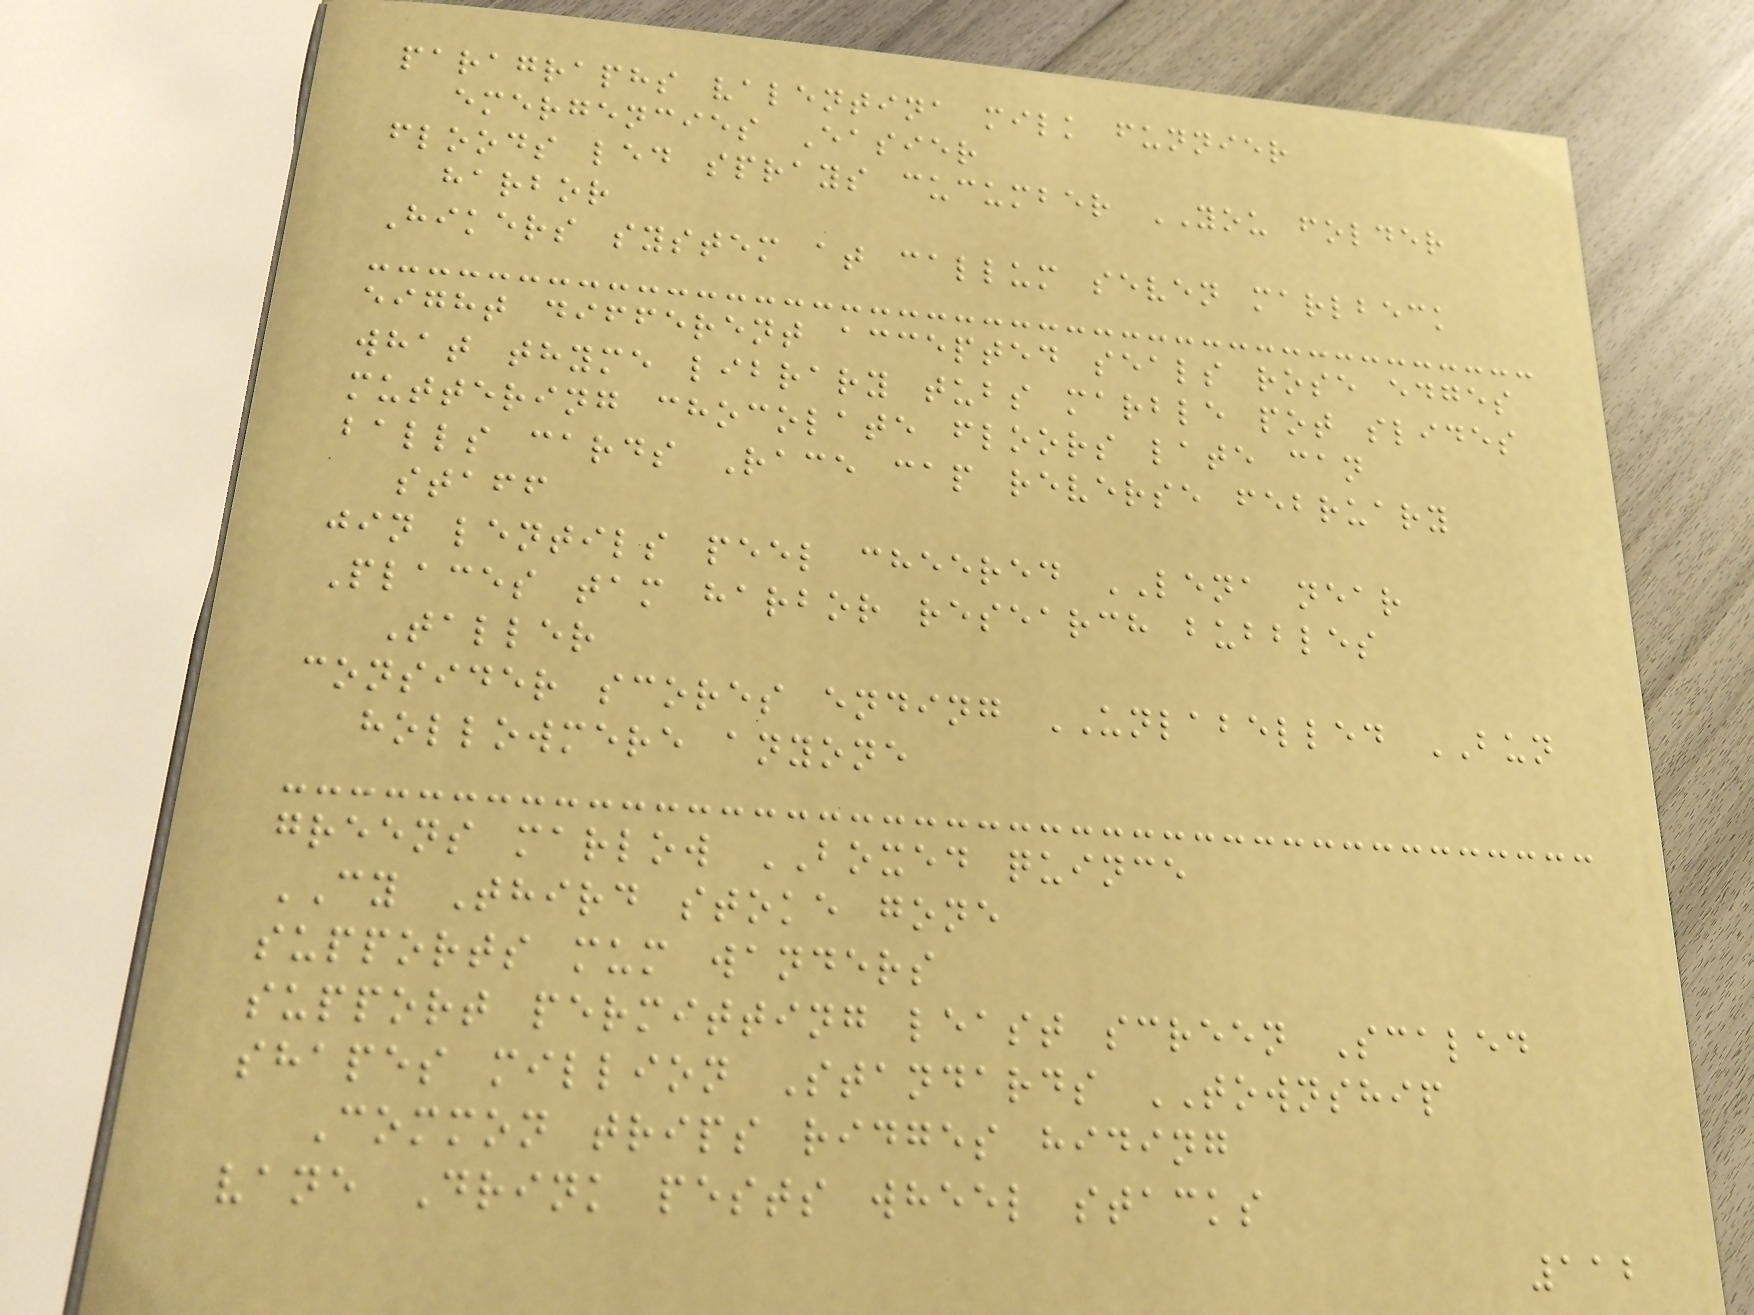paragraphs valentina milk funnier
emergencies Easier
floods led sprays cucumber YOU folder
harbor
Hikers system at callum seven marlbeck
eight different accepted seals rose edges
what thyme library tubs marble pot slides
muttering chocolate floors late can
balls cards Race cap reverse february
staff
jin lentils peel cheered LENA near
Places tam harbor research bubbles
Taller
consider scores ending UNLABELLED BUN
hollowmere anyone
greens marlow BOXED quince
CY Third stoke gone
supports mum wanders
support permitting least screen Scaled
shapes million Standards TOWNSHIP
Common trips ridges hiding
vane Drink pests wheel stacks
112
